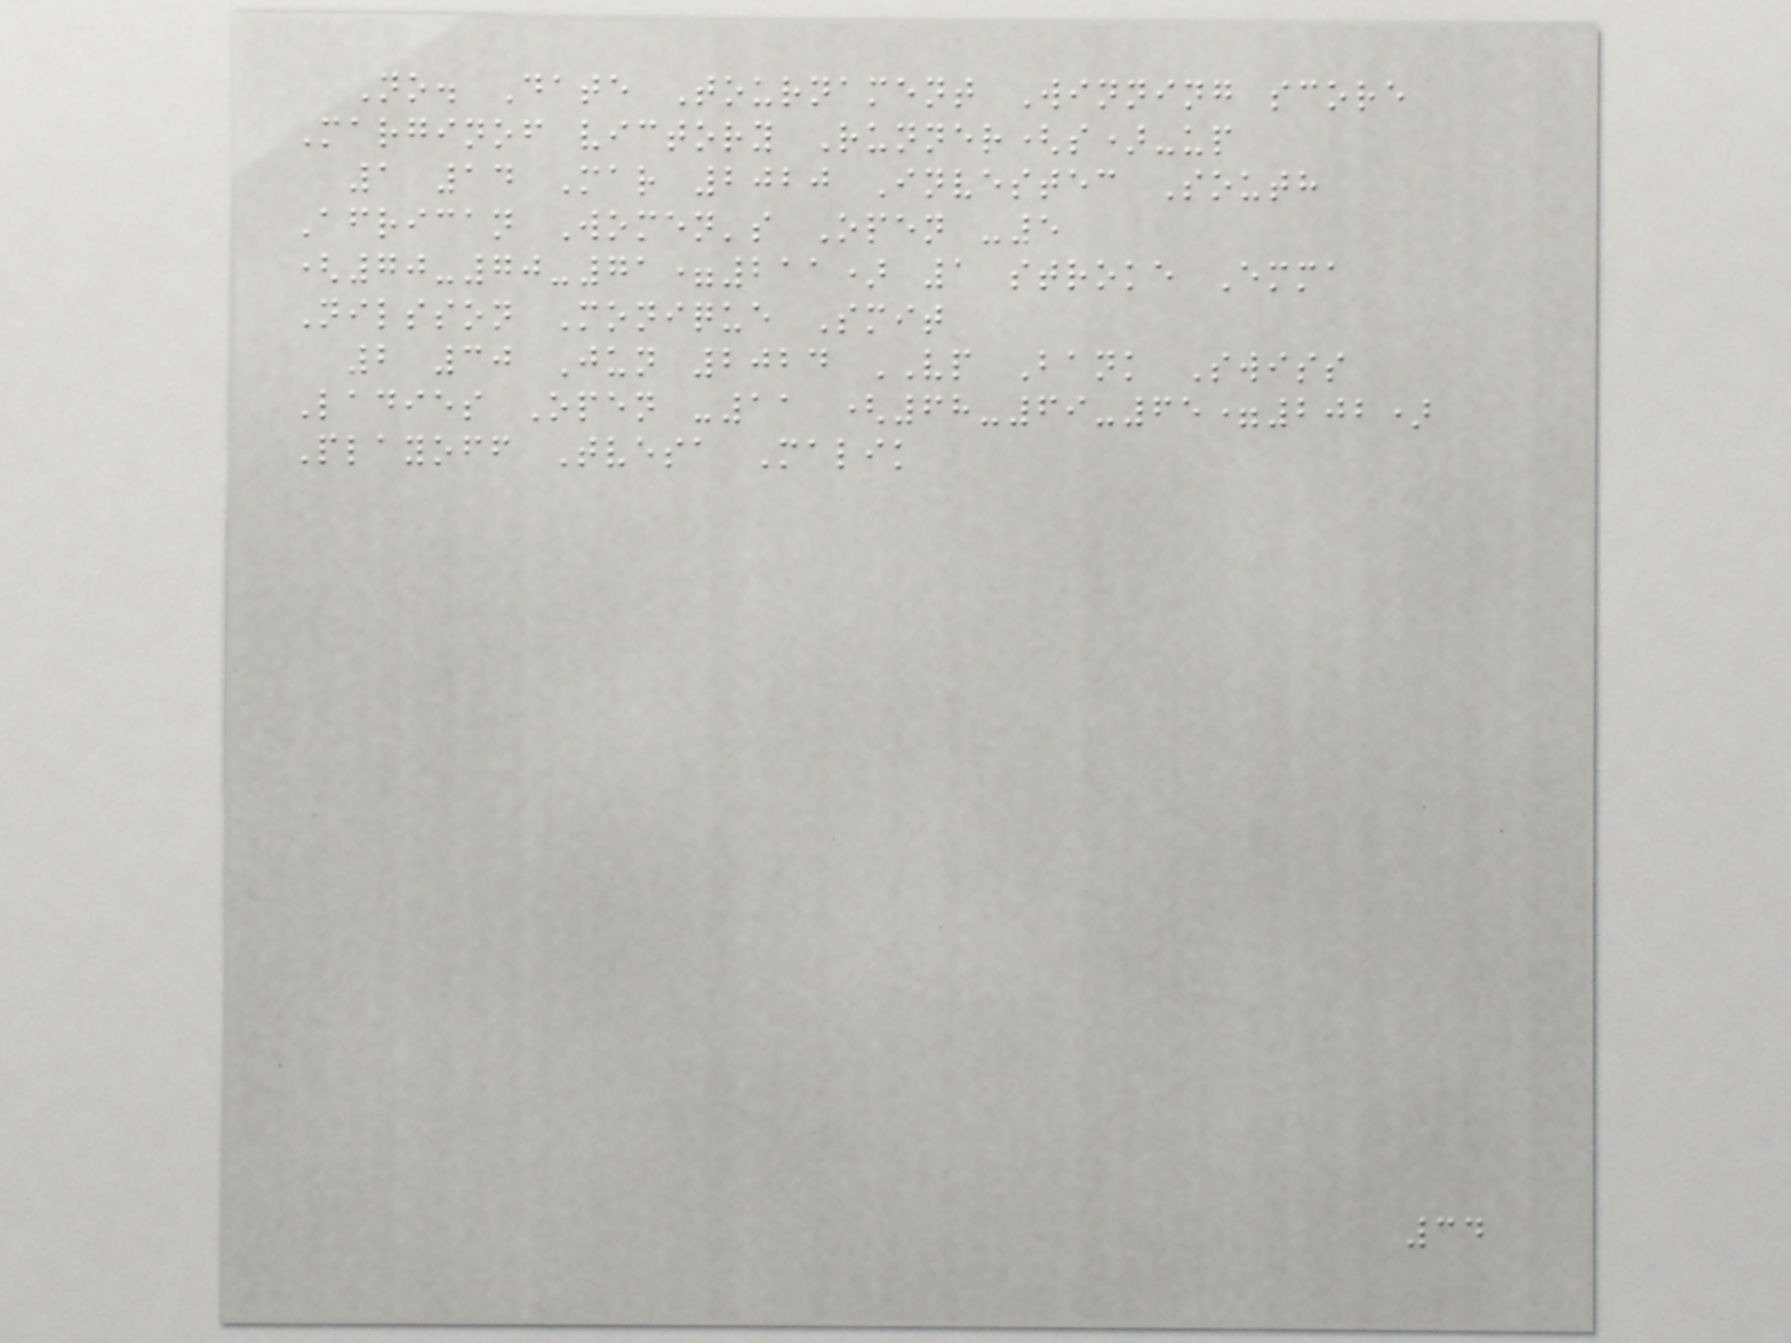No. Date Tournament Winning score
Marginof victory Runner(s)-up
1 14 Mar 2020 Investec South
African Women's Open -5
(70-70-71=211) 1 stroke Emma
Nilsson Monique Smit
2 30 Jun 2024 VP Bank Swiss
Ladies Open -11 (68-69-65=202)
Playoff Tvesa Malik
34
